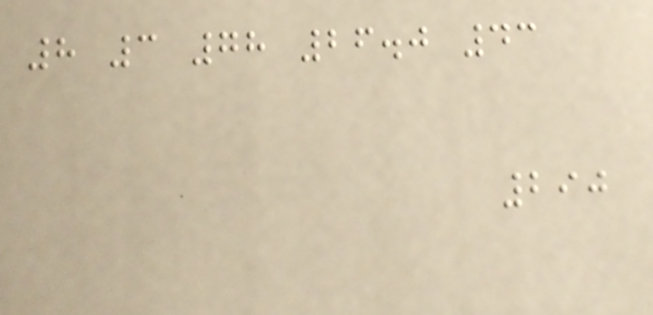8 3 78 26.0 43
290
